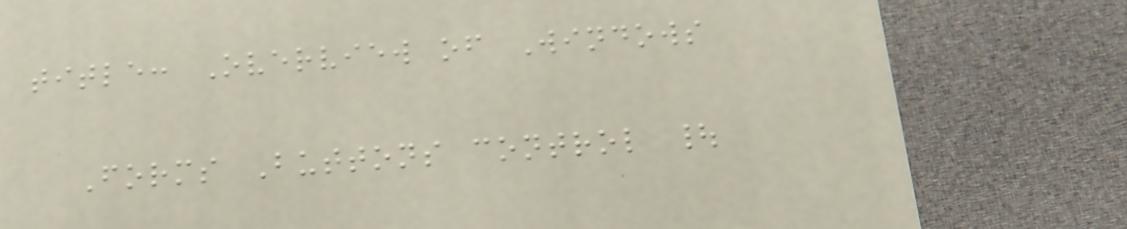title: Overview of Windows
Forms Buttons control |
